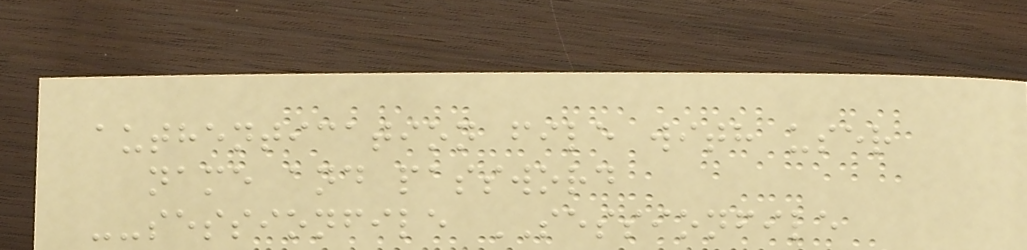authentication file with user
name and password
--sessionfile SESSIONFILE
